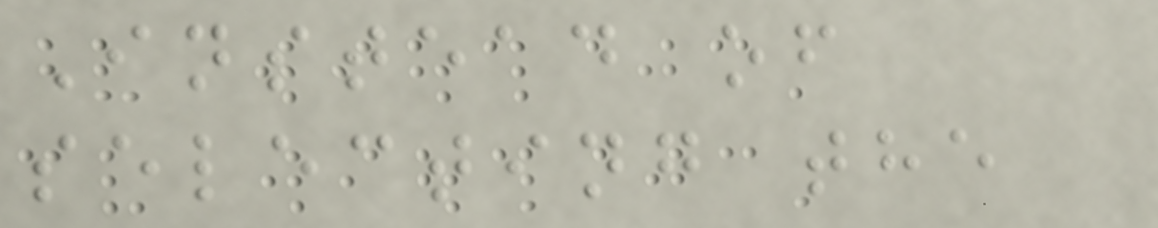Instead of
selecting the
